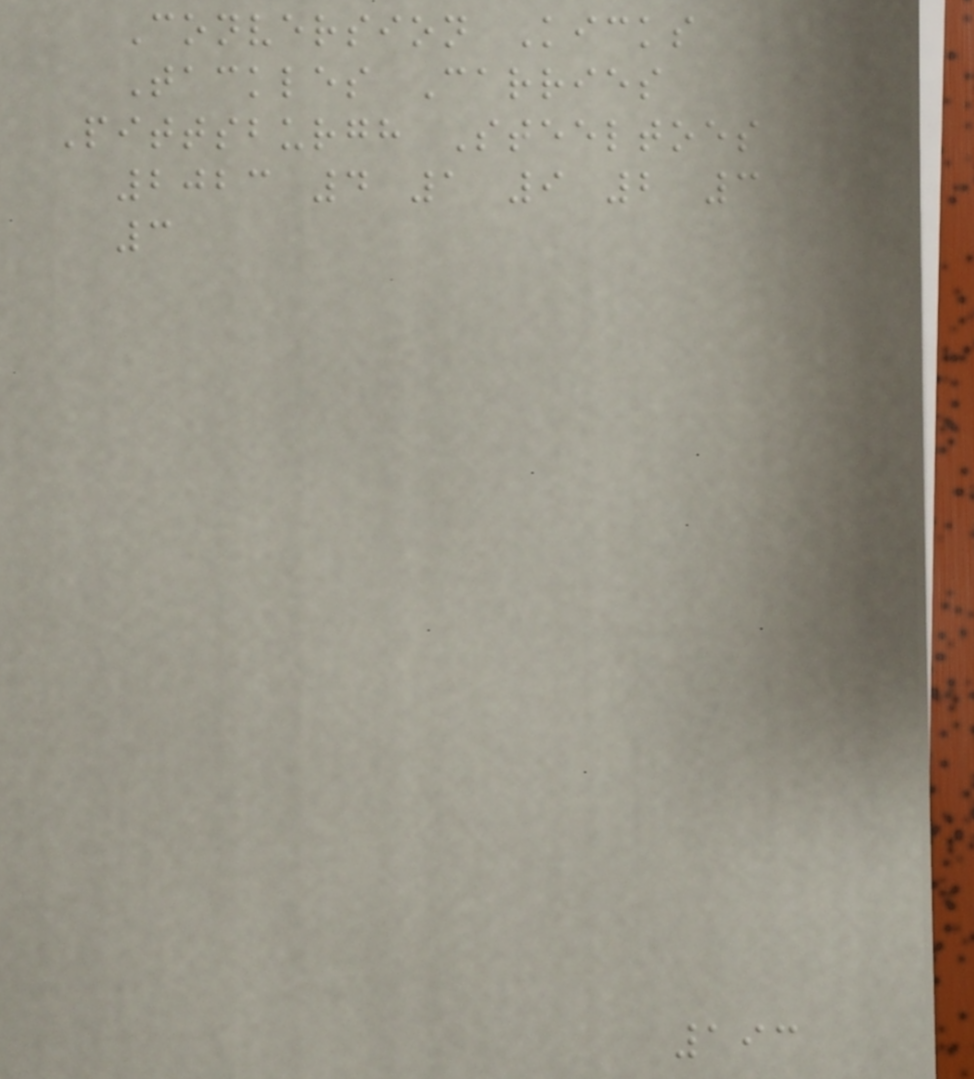Conversion Kicks
Tackles Carries
Pittsburgh Steeltoes
2023 4 1 9 2 3
3
193
